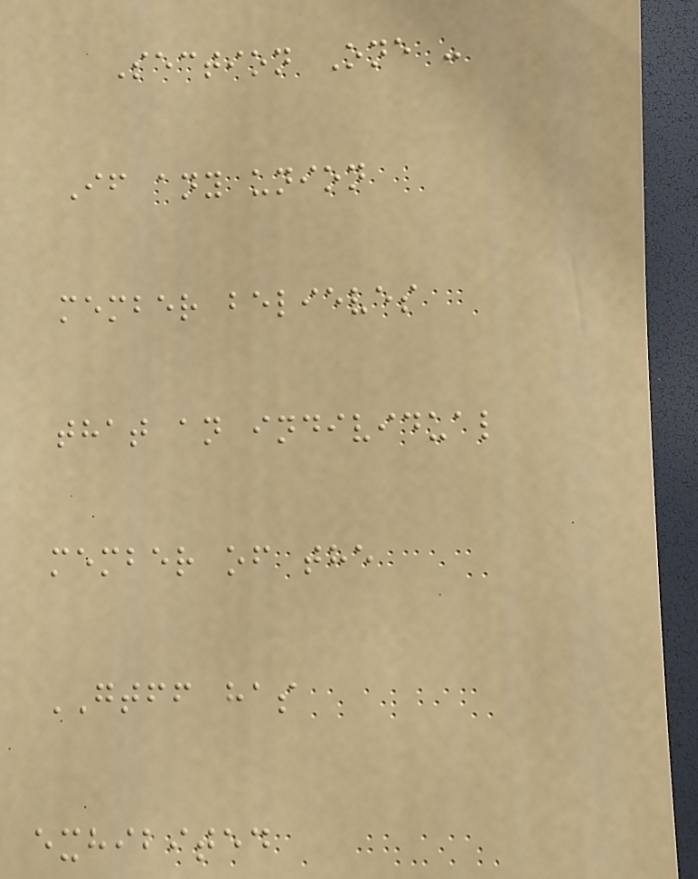Section One -
If any union
member believes
that an individual
member of the
GTFF has
exhibited
